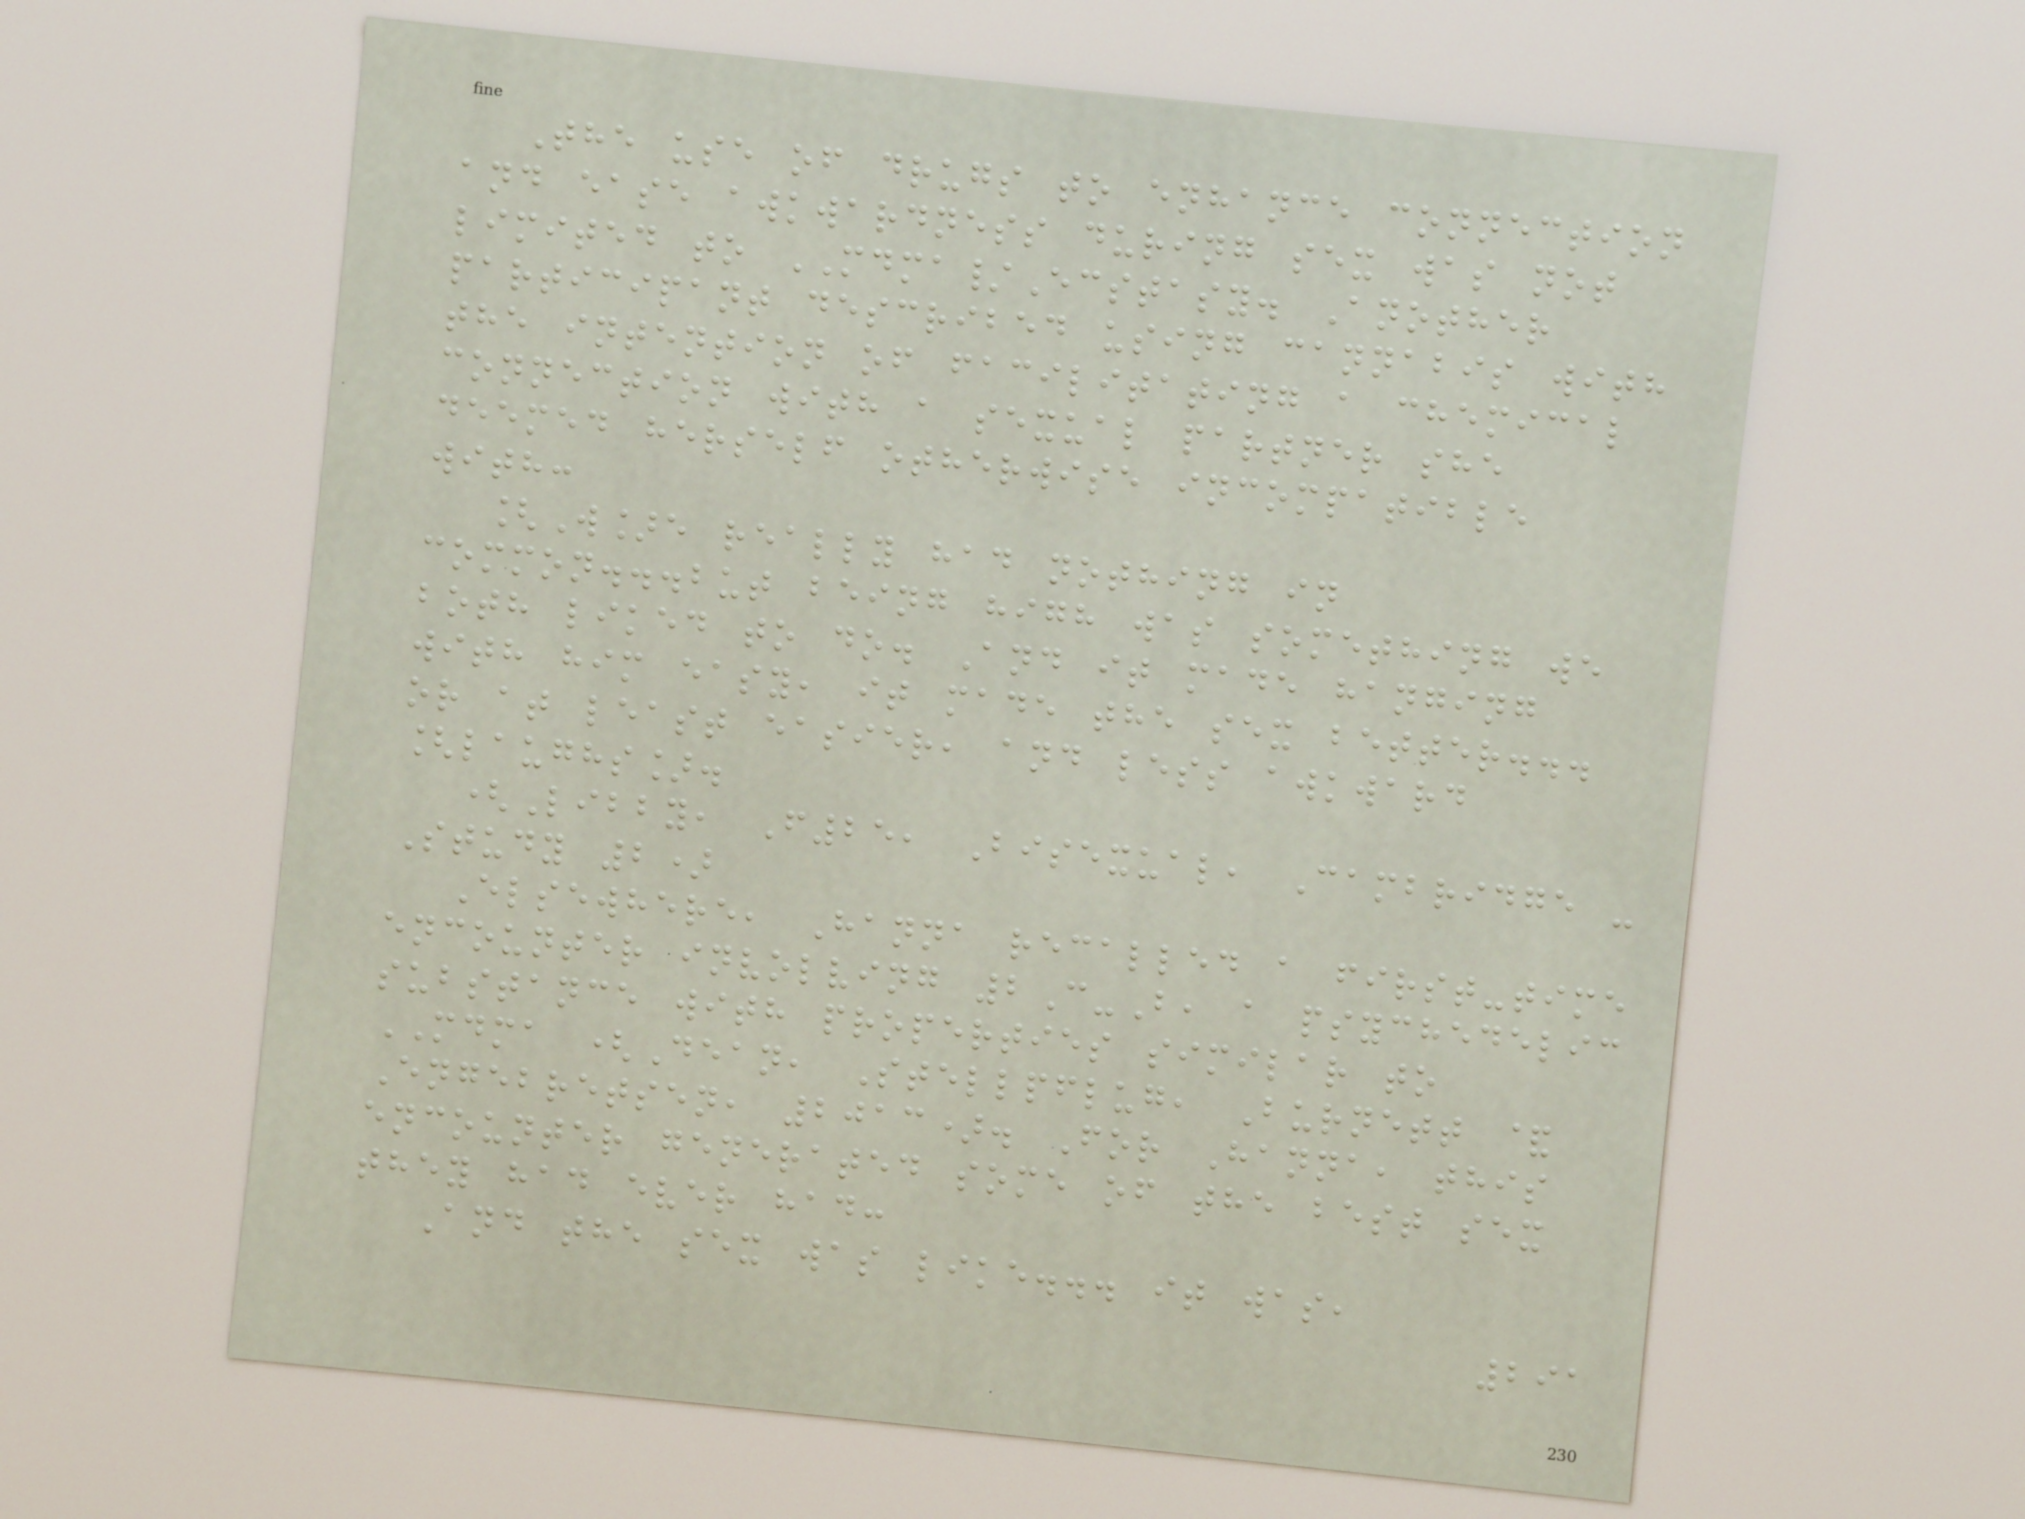The use of drugs to enhance connection
and ease awkwardness during sex was not
limited to MDMA/Ecstasy. Another
participant described using cannabis with
the intention of facilitating a chemical
connection with a sexual partner she
deemed herself otherwise incompatible
with:
[W]e really had nothing in
common...but being high was something we
both liked to do. And it made hanging
with him easy, it made the sex better...
or at least easier, and less awkward
[laughs].
(Libby, F25, Bisexual, Cambridge -
Study 2)
Elsewhere, Hanna recalled a first-time
encounter involving 2C-B, a psychedelic
substance with properties similar to
MDMA (Dean, Stellpflug, Burnett &
Engebretsen, 2013). For Hanna, this
encounter generated some of the best sex
they had ever had:
And the sex was like... it was,
291
